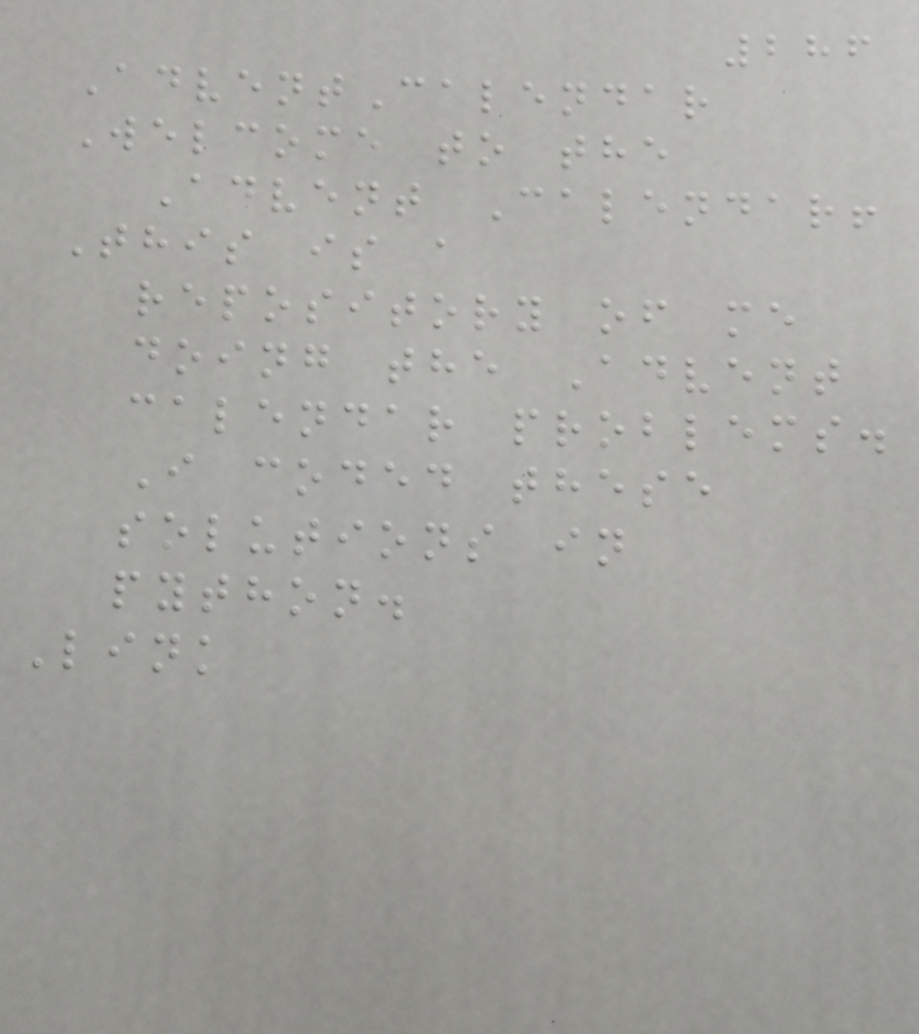286
AdventCalendar
Welcome to the
Advent Calendar!
This is a
repository of me
doing the Advent
calendar problems.
I coded these
solutions in
python.
Link
